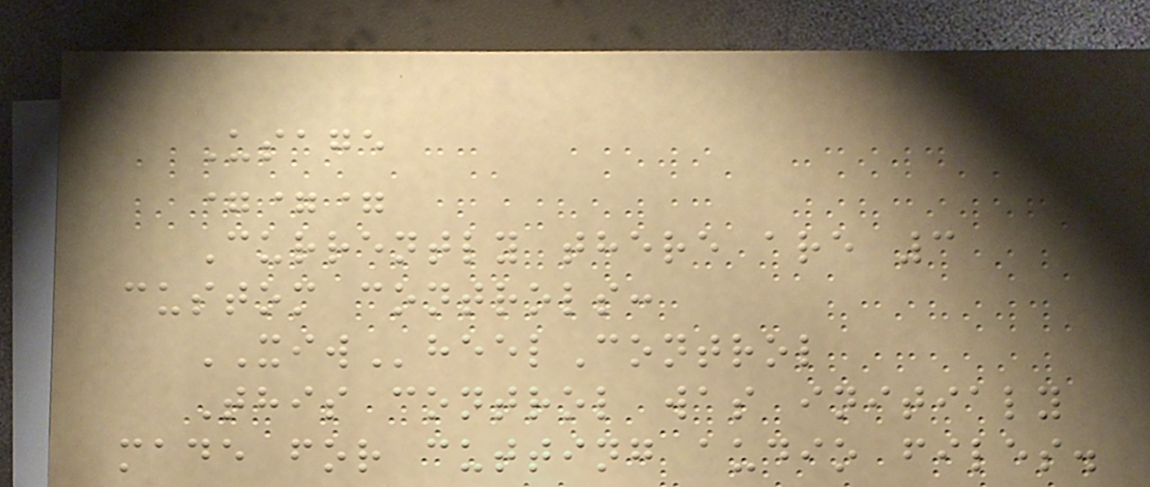Usage
===
Currently there are 3
custom controls:
XIWheelControl
This control was initialy
made for cutting audio files.
